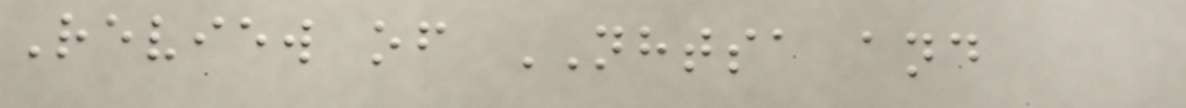Review of NHTSA and
